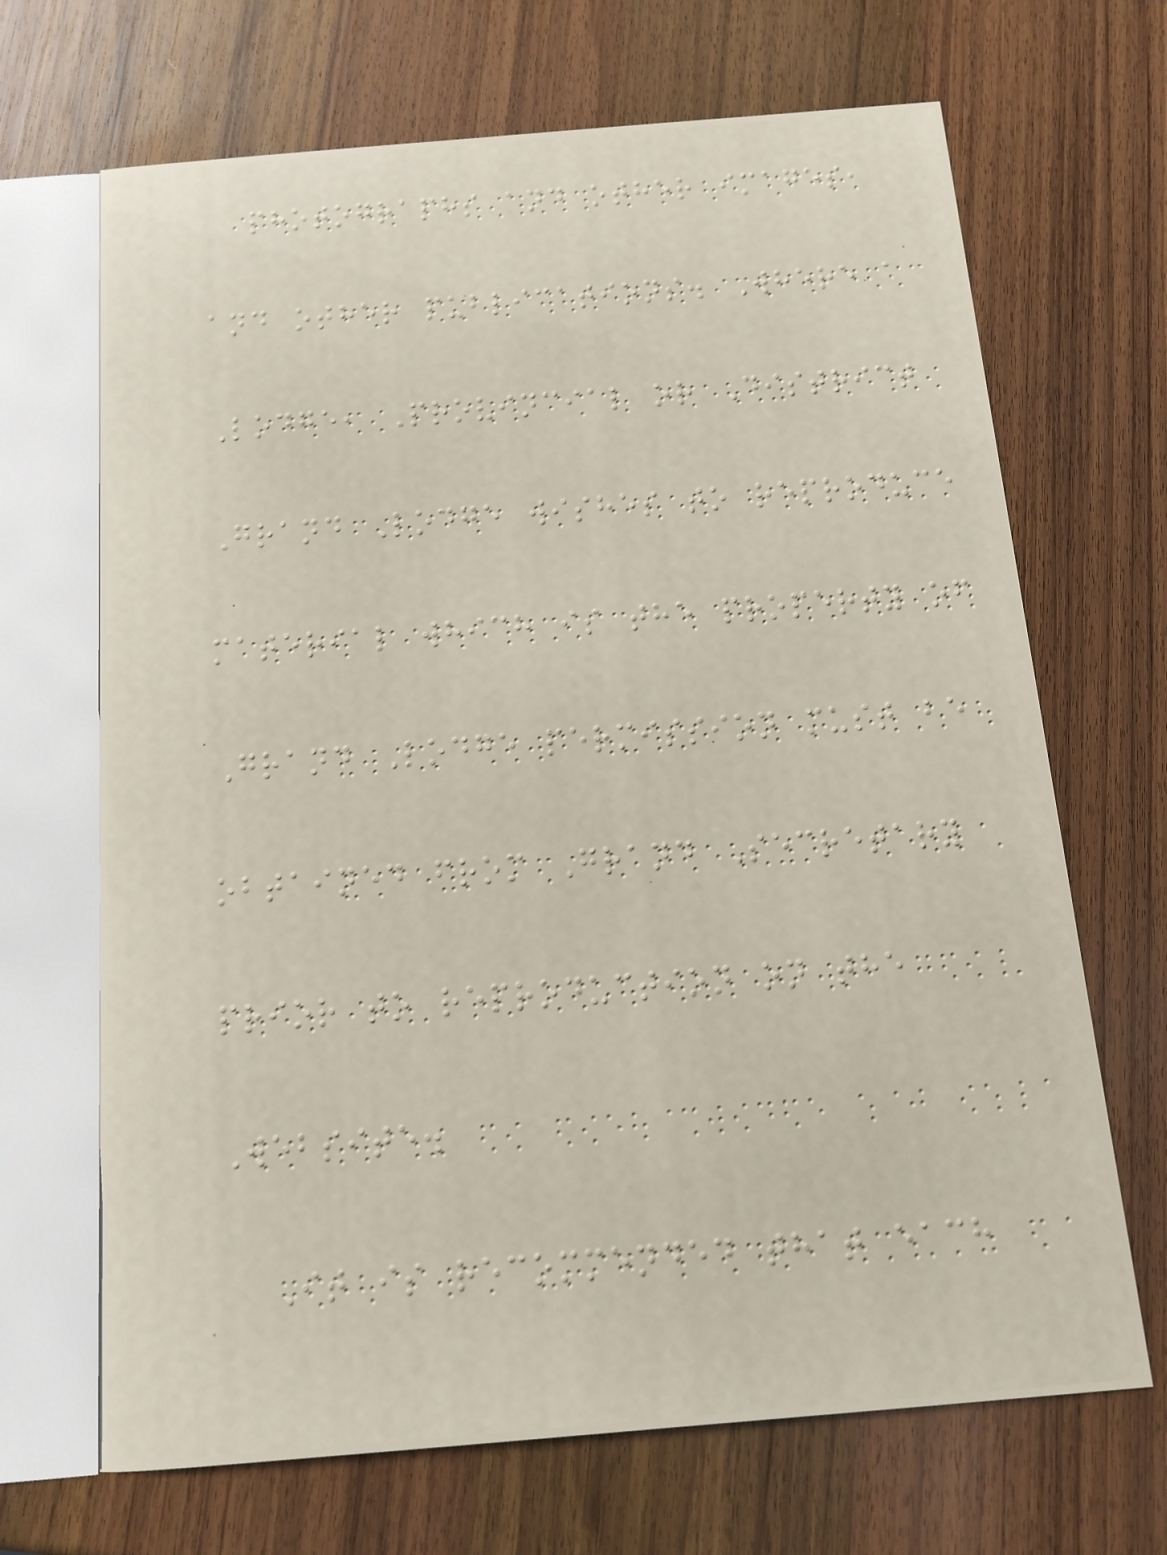photographs and other images,
and other publications. Where a
Lodge, Provincial or District
Grand Lodge wishes to reproduce
material which is the property of
Grand Lodge permission must be
obtained from Grand Secretary
prior to reproduction on the
Website.
It is recommended that each
